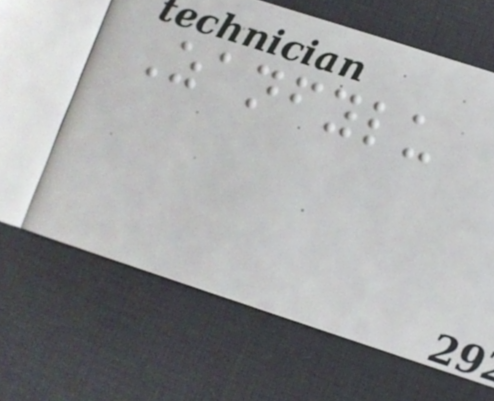Zanfylu
